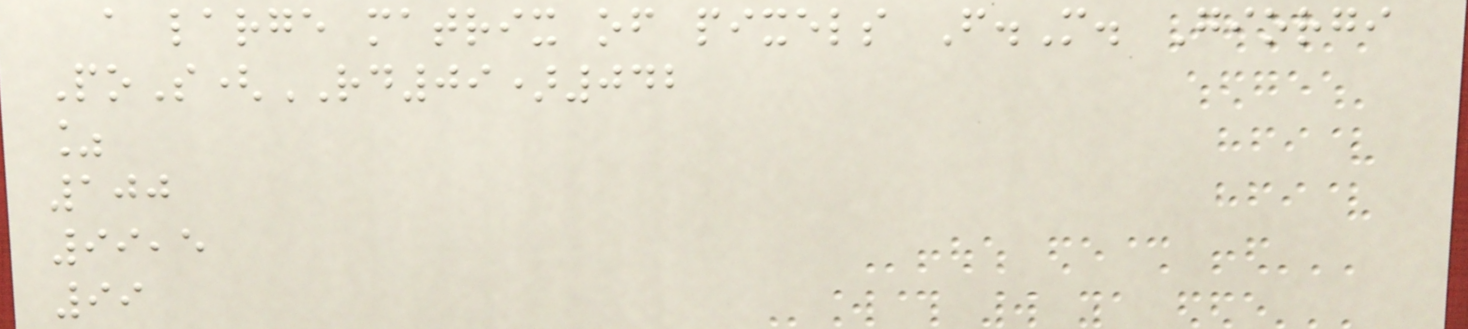a large matrix of pixels F.M. Giorgi
PoS(RD09)042
%
100
99,5
99
